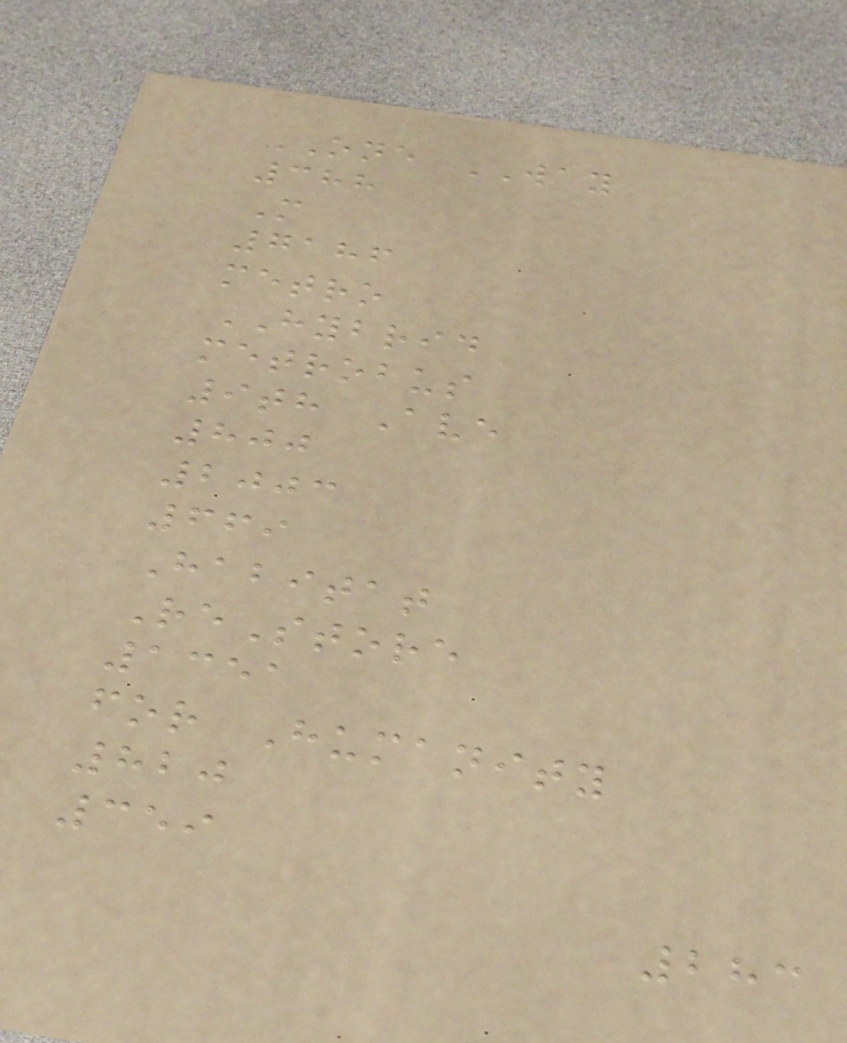ONE WAY
388
M
7186
metro
HYBRID
metrobus
9th Ave
800
2003
669
Habitat
ReStore
1351
for Humanity
820
359
283
